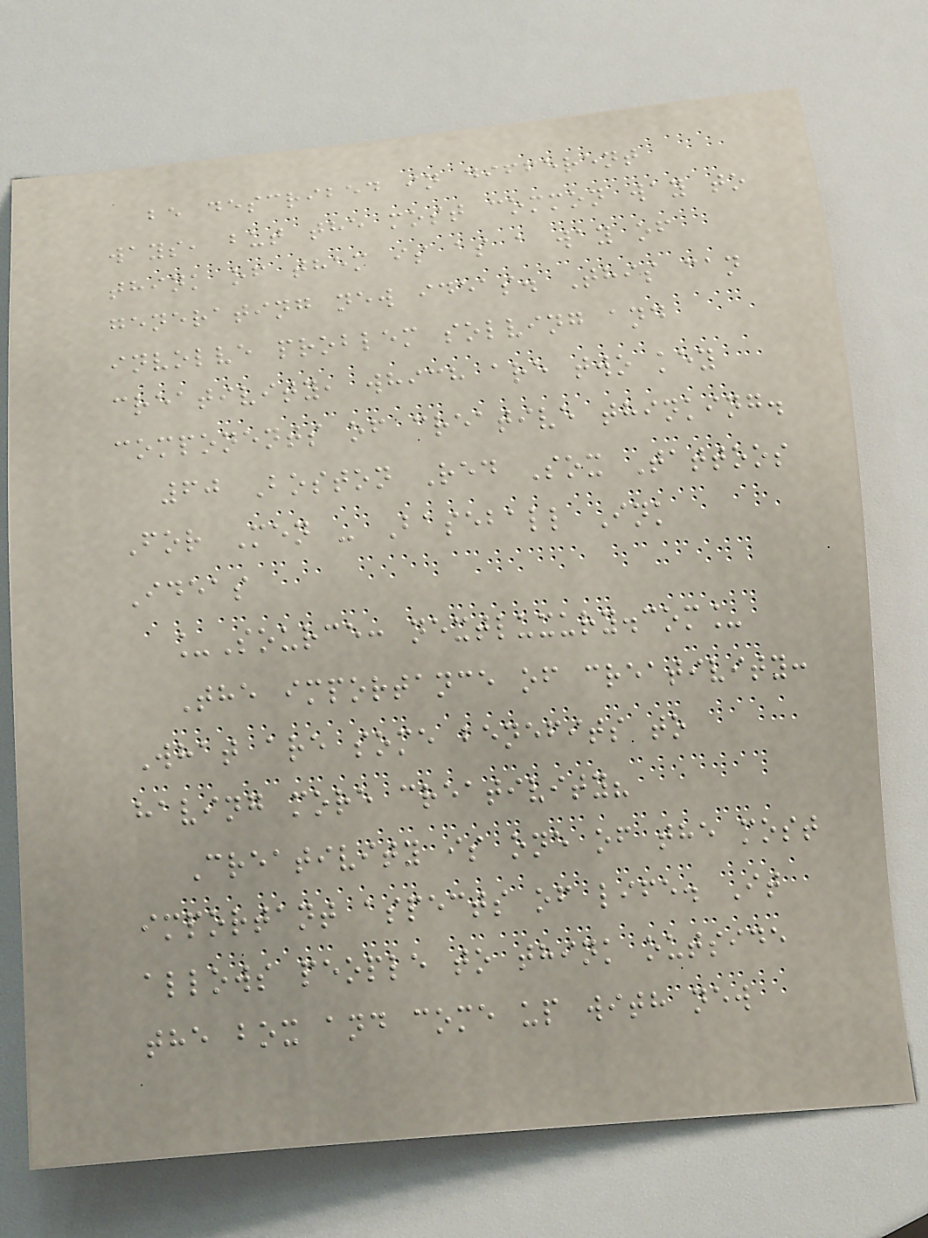be described in different
ways, but the most common way to
think of them is as a way of
generating new ideas. This can
involve problem solving and
creativity, which are two key
components of creative thinking.
60 Boston Red Sox Tattoos
For Men - Baseball Ink
Ideas
_Source: nextluxury.com_
The importance of creativity:
What are some benefits to
having more creativity?
Creativity is one of the most
important aspects of life. It
allows people to think outside
the box and come up with new
